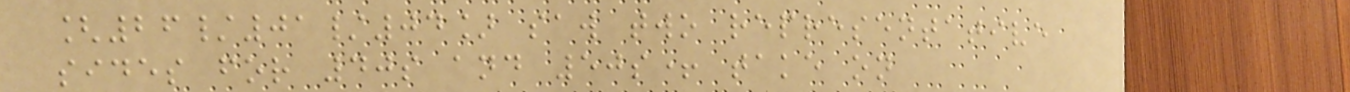[26/01/04] saw two representative
sides for 40s and 50s+ take on
